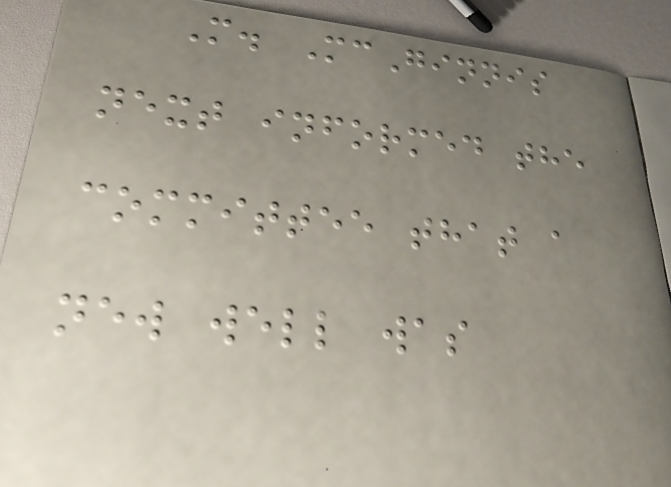M. McGinnis
next informed the
committee that a
new well was
